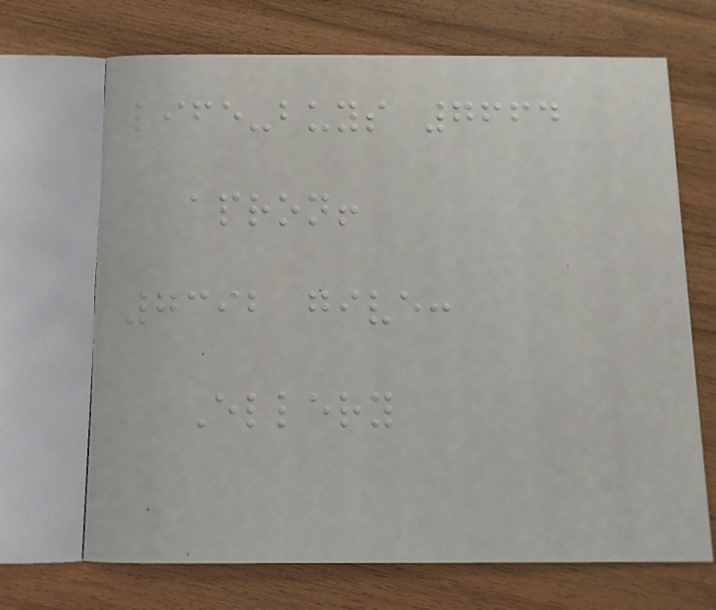life-buys 7664
apron!
7392 give:
Ellery
